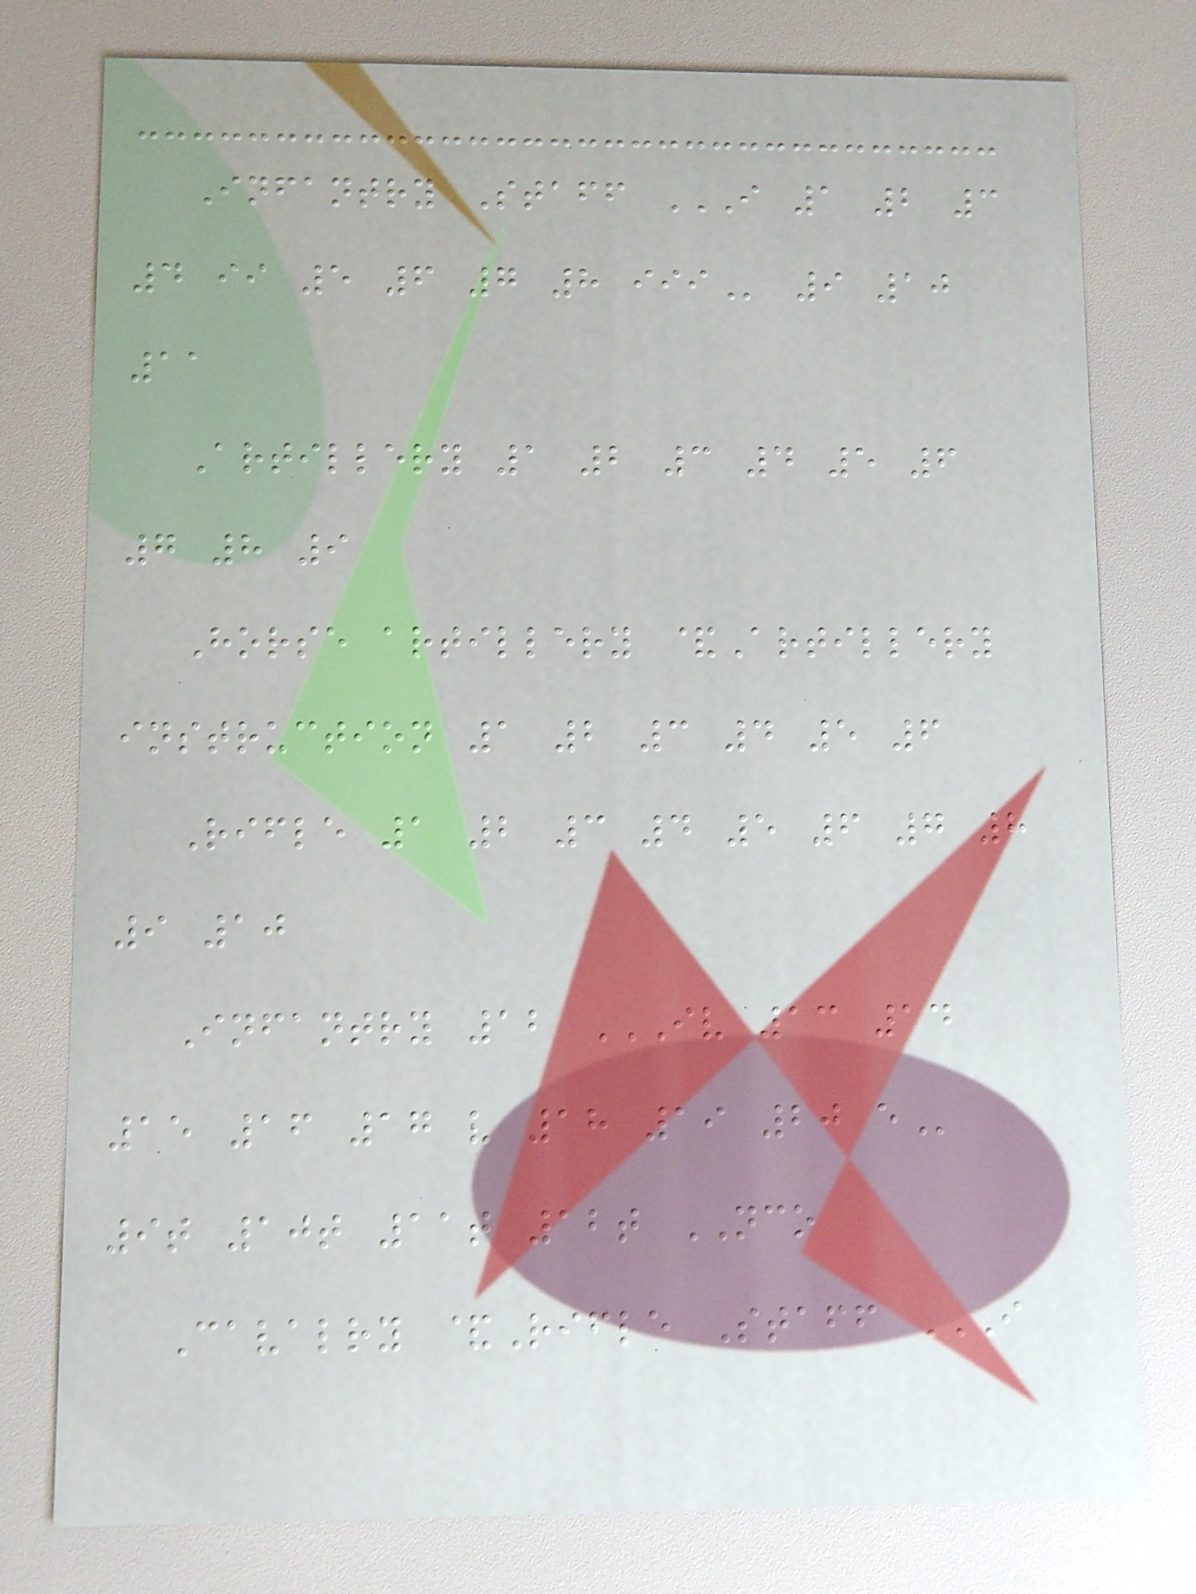Infantry Staff I 1 2 3
4 II 5 6 7 8 III 9 10
11
Artillery 1 2 3 4 5 6
7 8 9
Horse artillery &Artillery
instruction 1 2 3 4 5 6
Rifle 1 2 3 4 5 6 7 8
9 10
Infantry 12 IV 13 14
15 16 17 V 18 19 20 E
9t 10t 11t 12t NCO
Cavalry &Rifle Staff I
